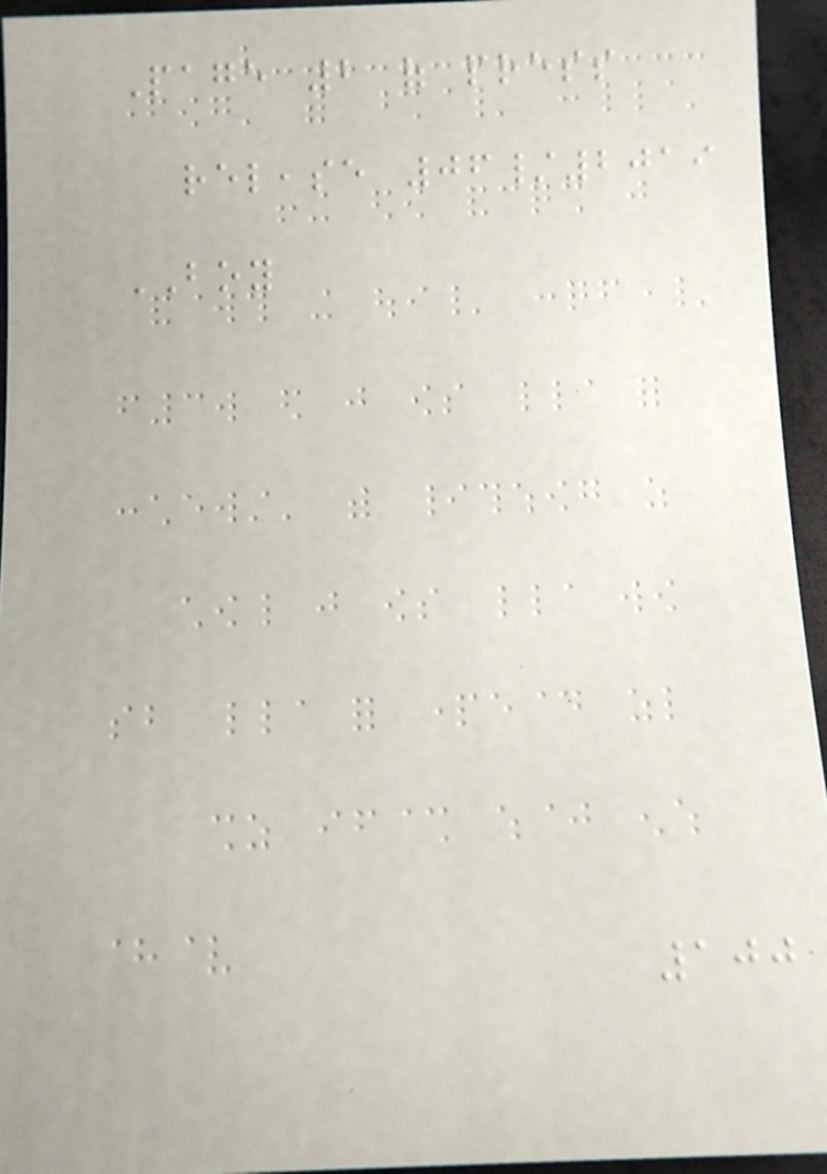Page 2 of press
release 06/2019
BOY
100
